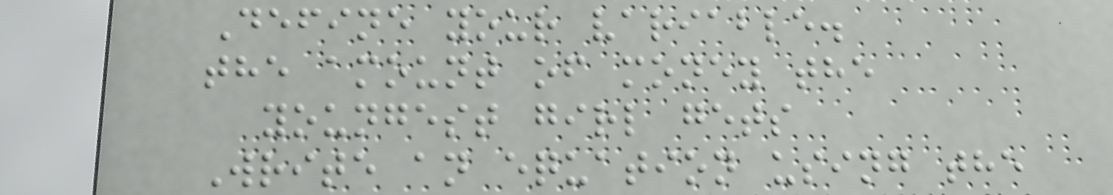Define your variable.
the amount of money the
youngest girl gets
Write an equation using the
